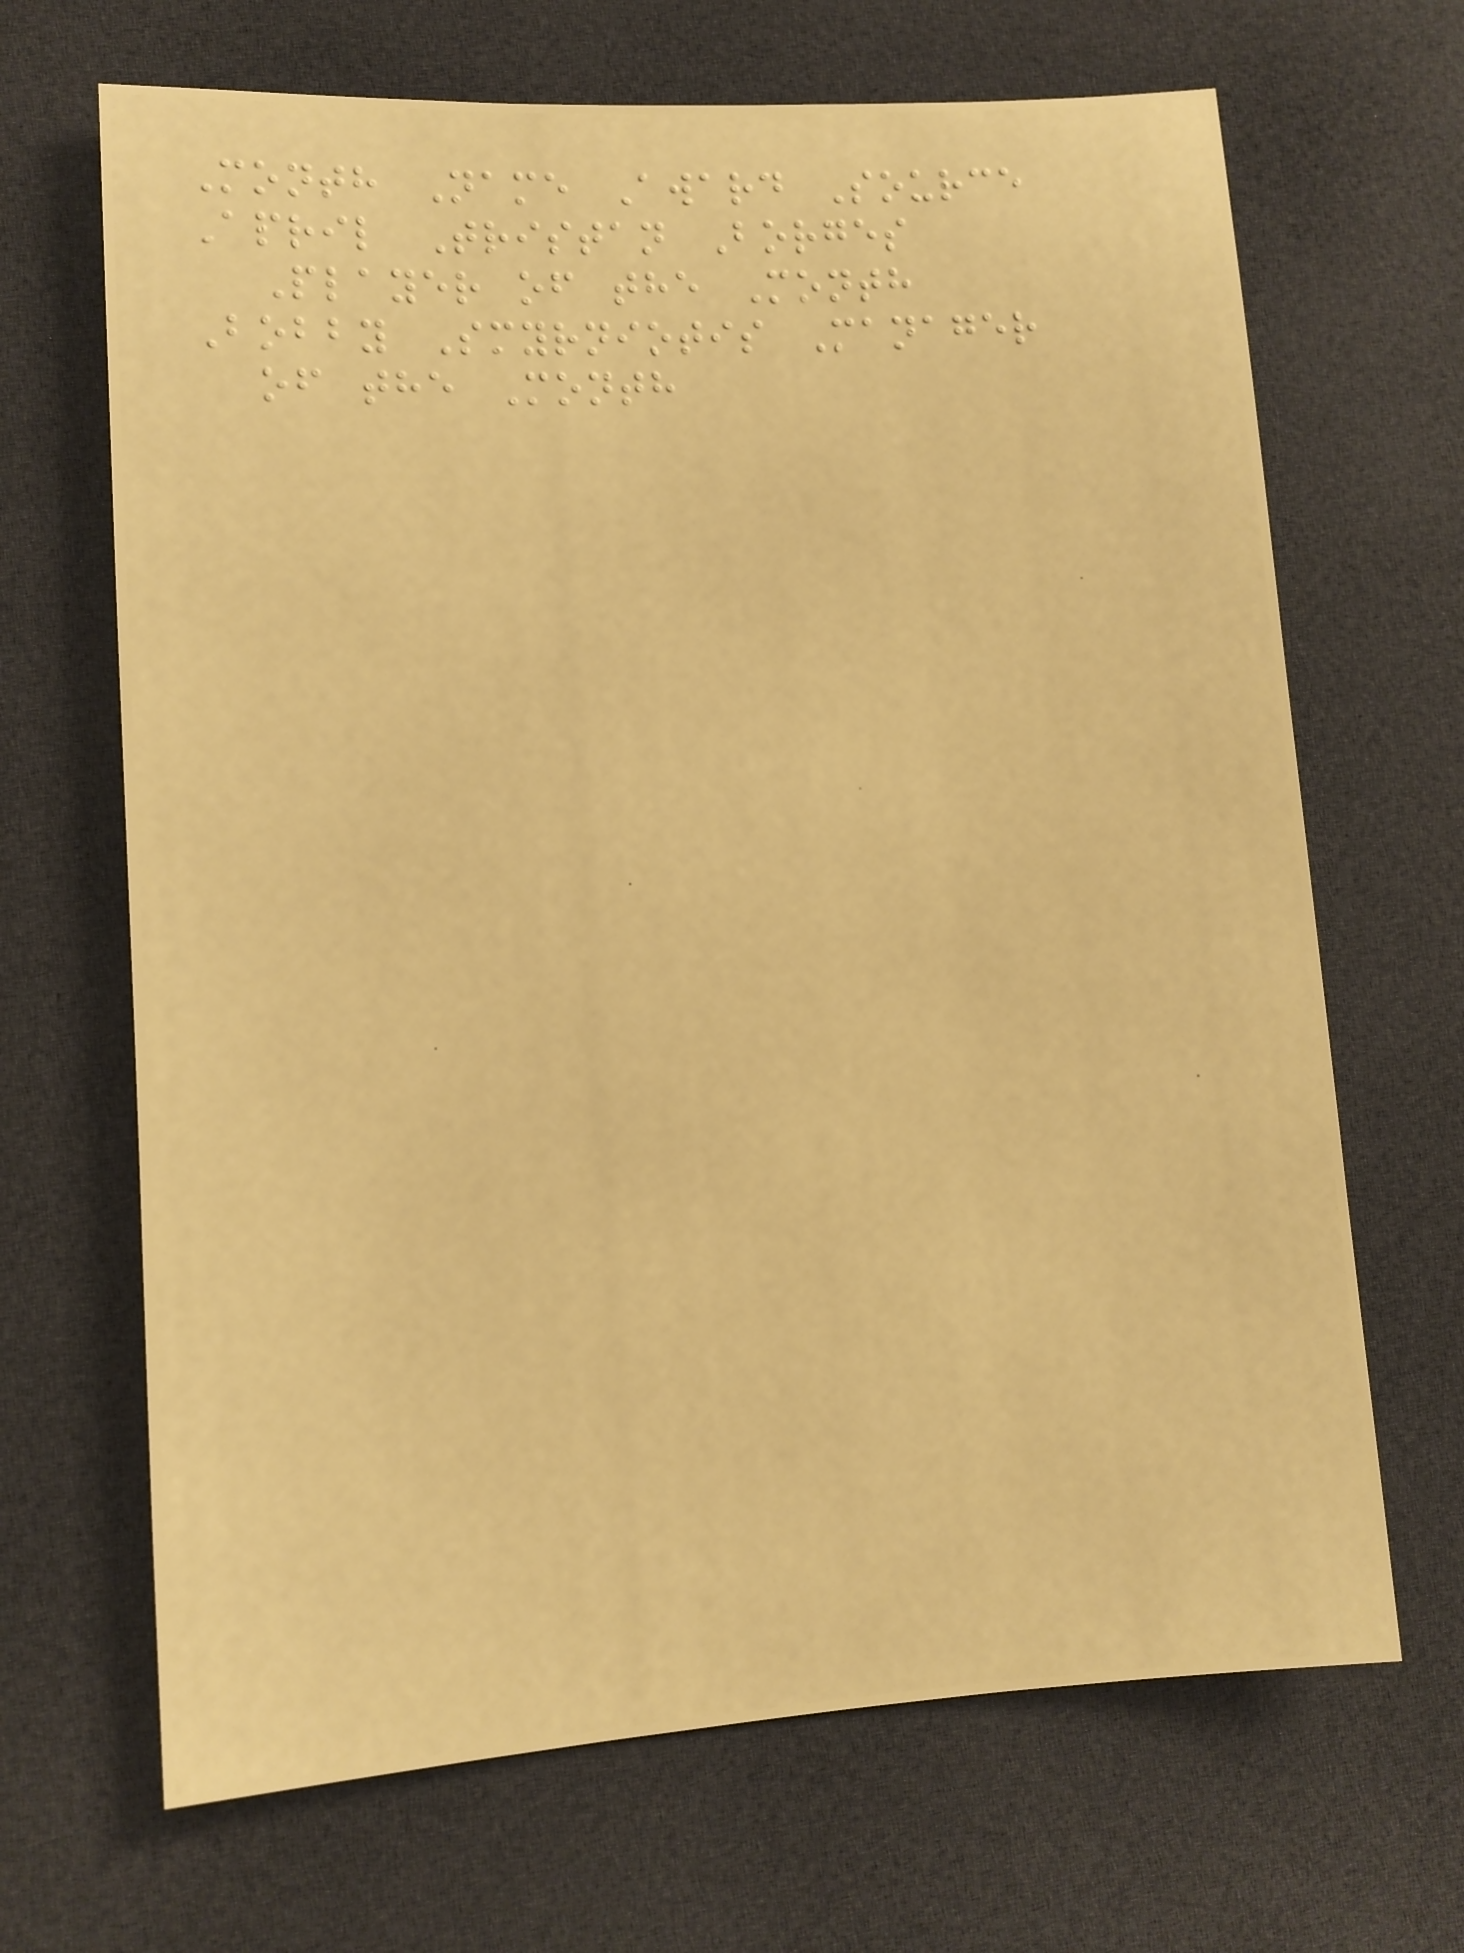Month Name Award Source
April Tristan Borges
Player of the Month
Bobby Smyrniotis Manager
of the Month
